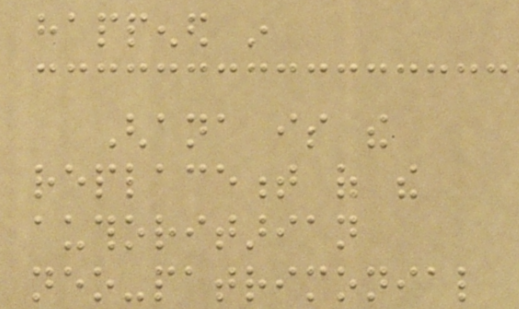happened in
Ghana is the
replacement of the
authoritarian
neo-patrimonial
